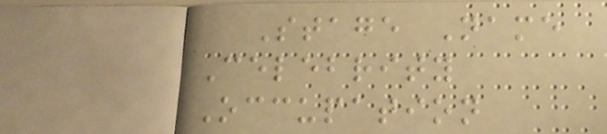Stage Name
Celebrity
Occupation
